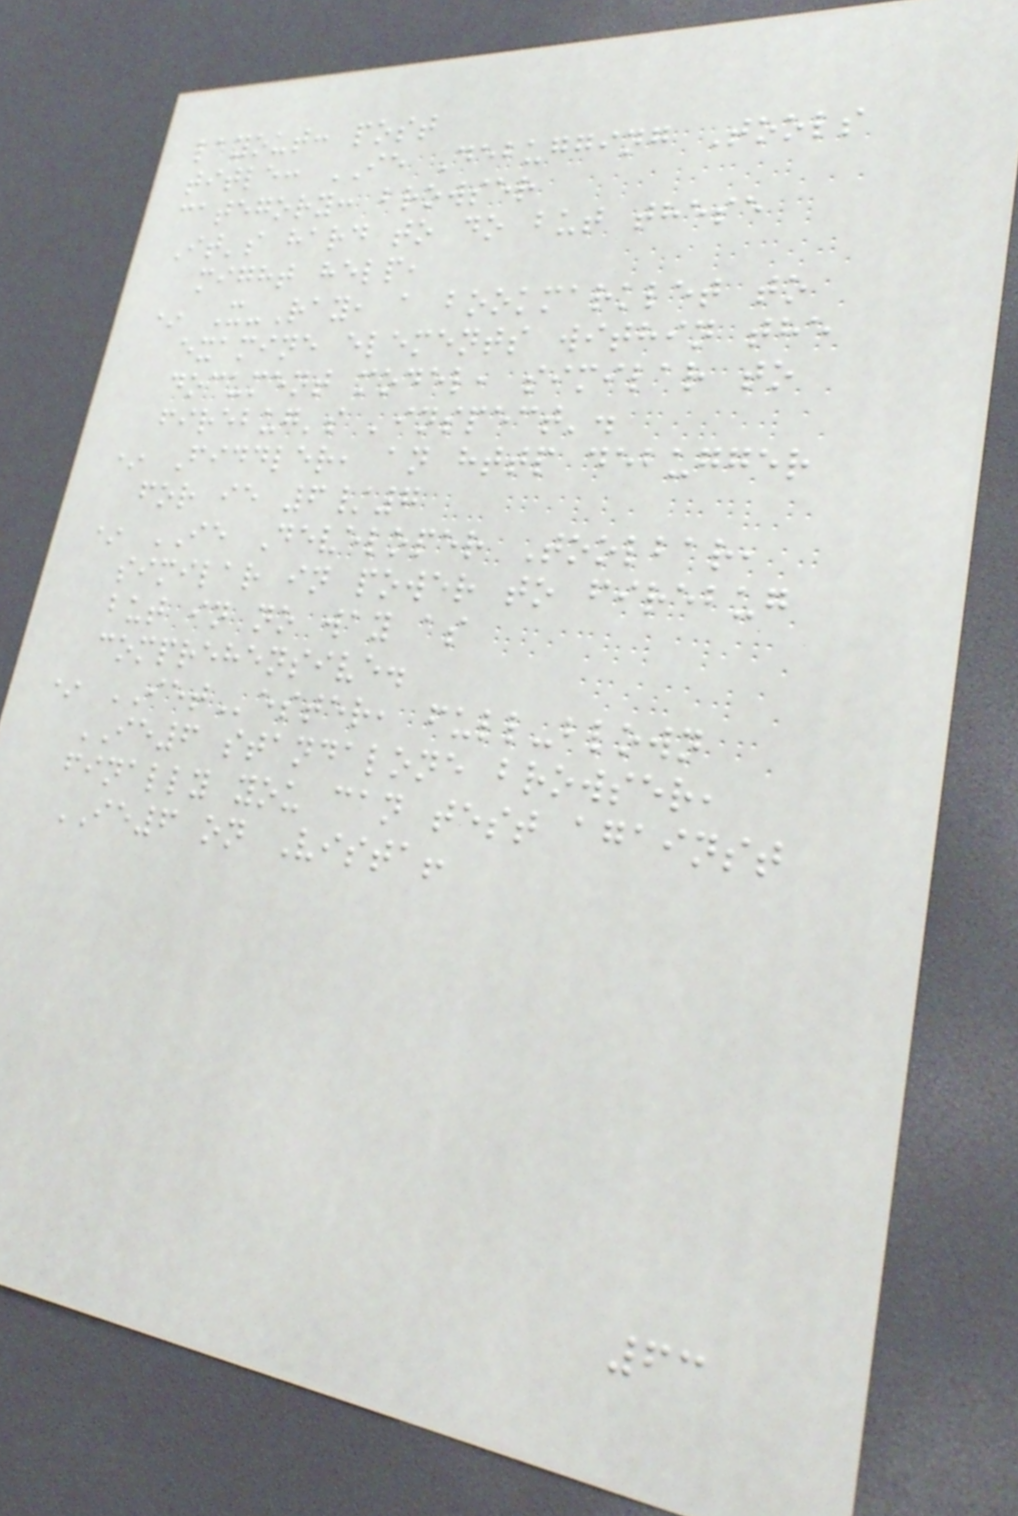layout: post
title: IE Debugging Tools
category: browser
It's hard to do but these
might help,
* X-Ray, a bookmarklet to
examine elements within the
document model, similar to
firebug's 'inspect'.
* Fiddler, an http debugger
for ie 6/7
* IE Developer Toolbar,
similar in power to firebug
but in no way as
comprehensive.
* IETester, full-blown
IE6 standalone browser,
finally you can test against
IE6 on Vista!
63
